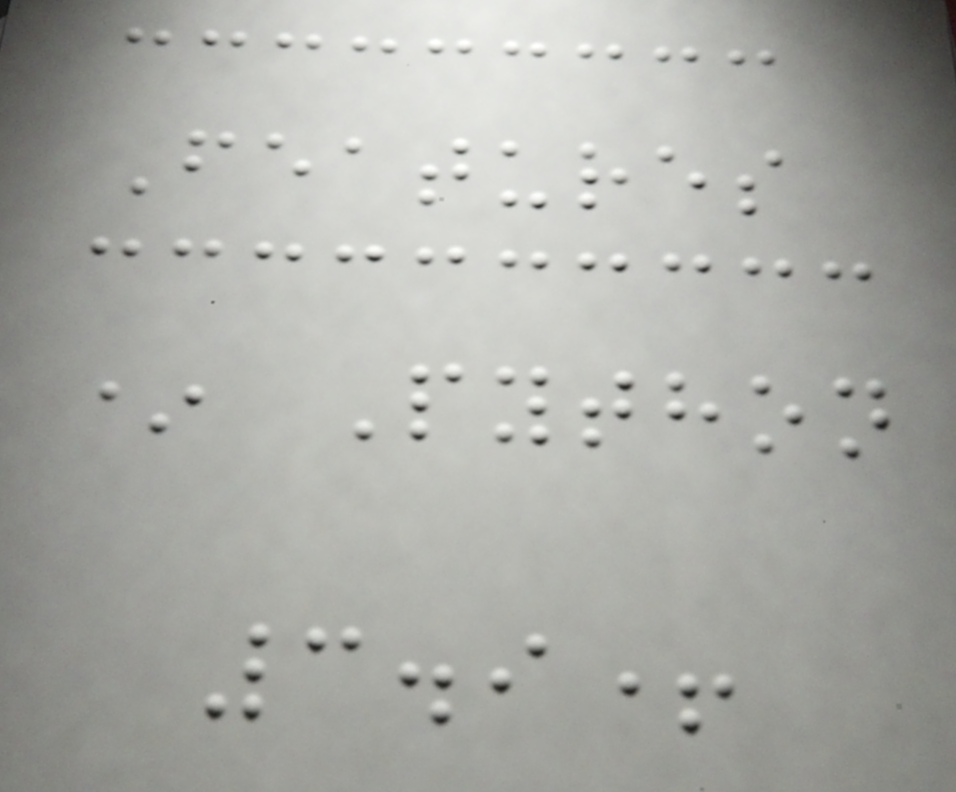Features
* Python
3.9+
